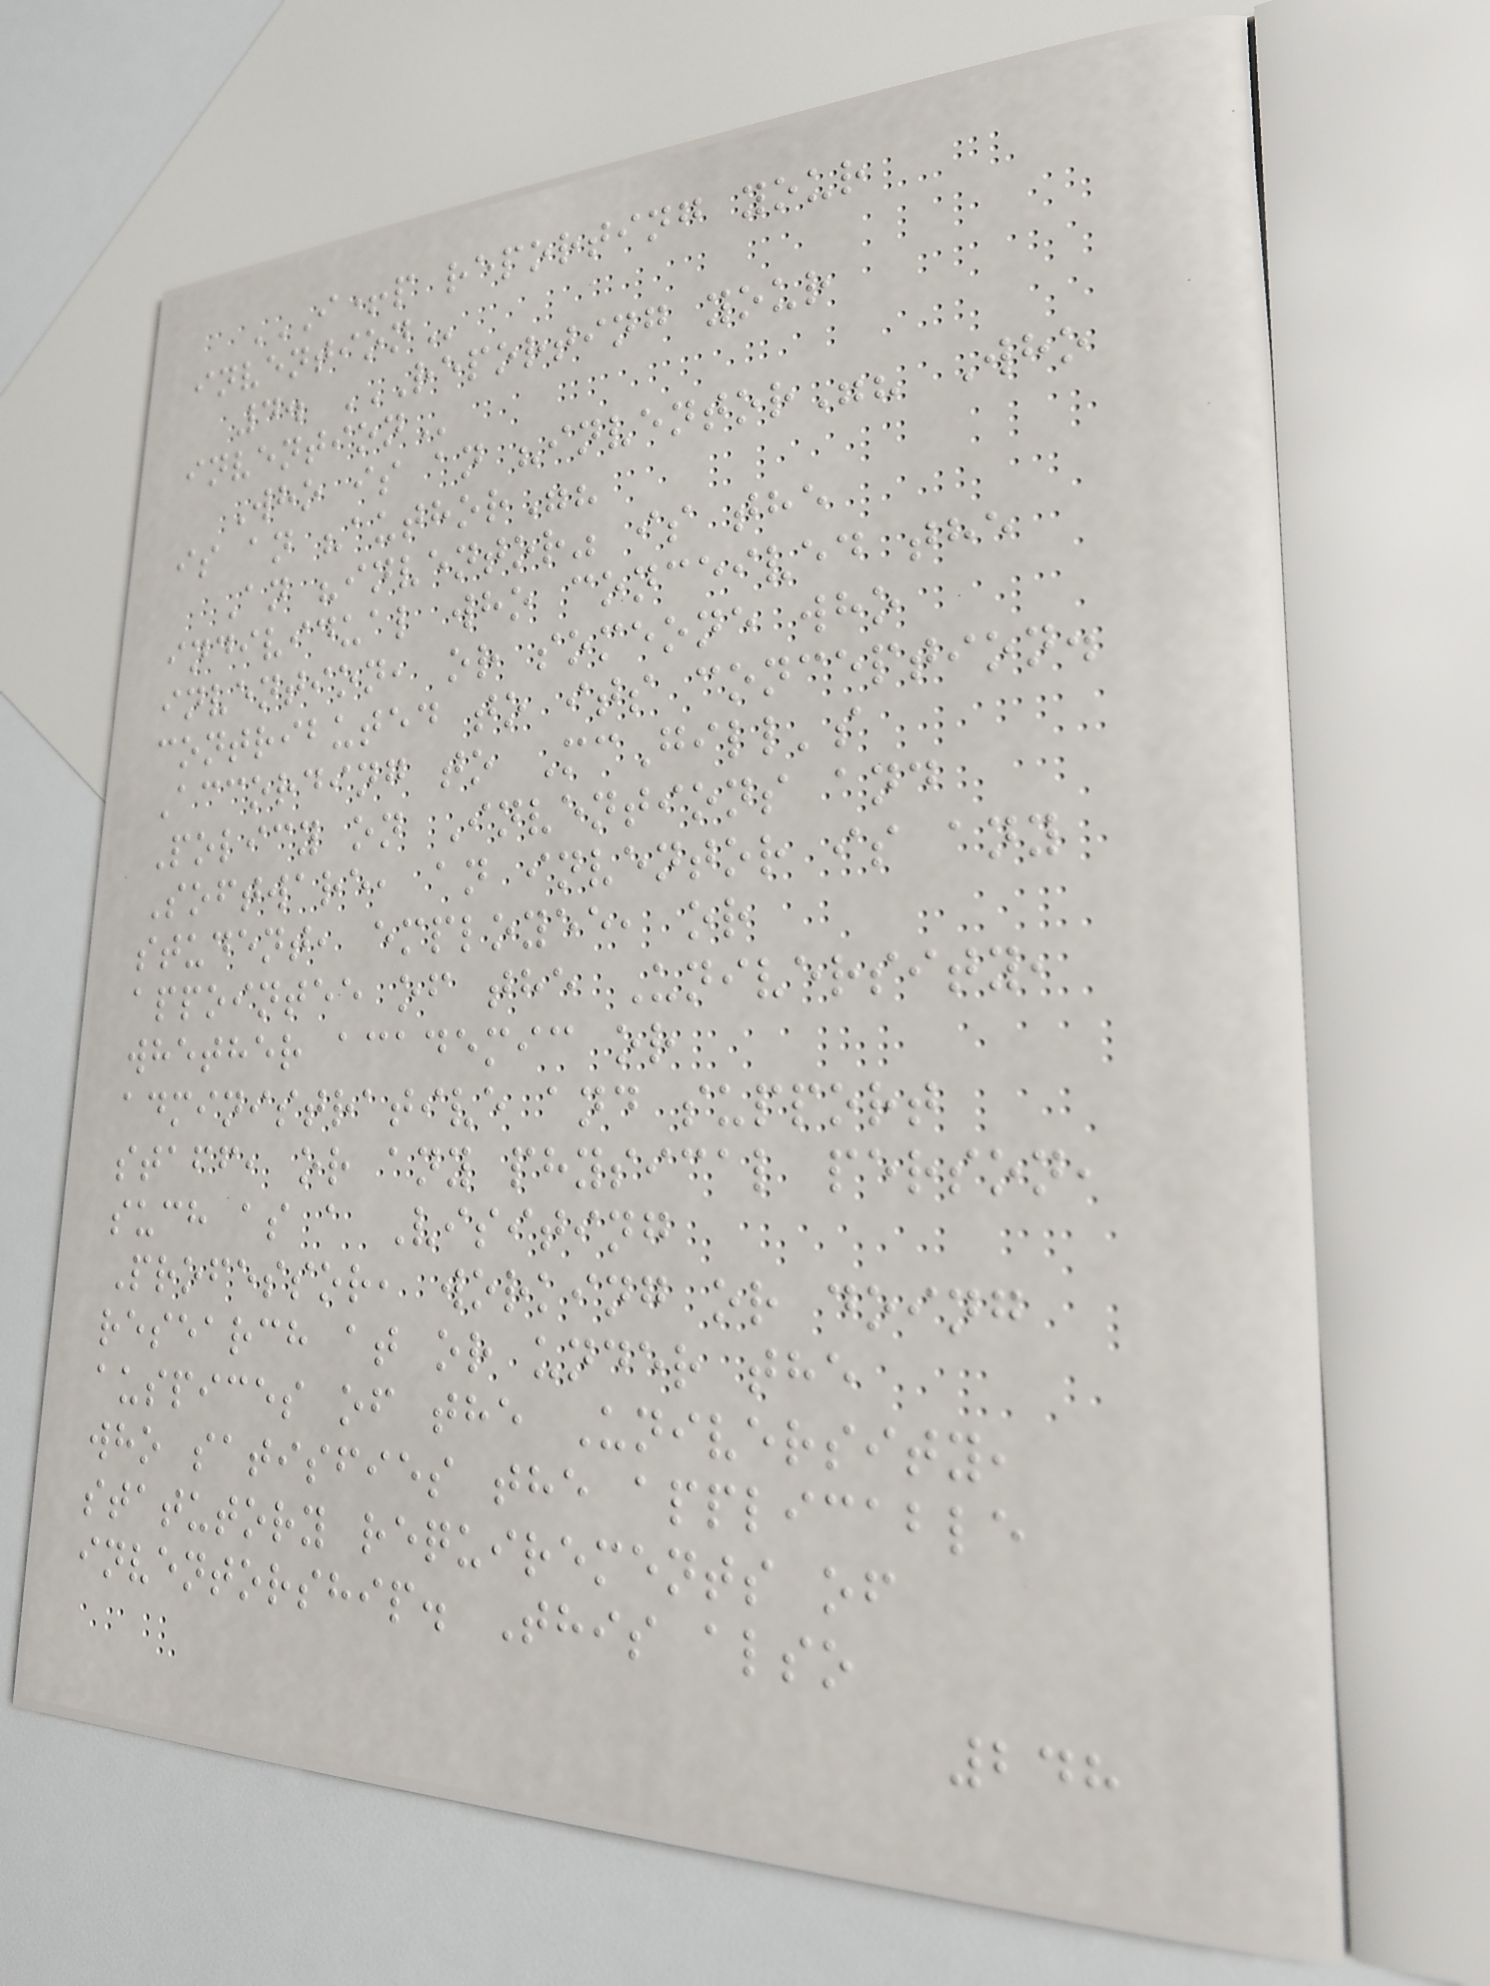I+P REPORTING YOUR
INVENTION
4. REPORTING YOUR
INVENTION
Who is an "inventor"? Who
is an "author"?
An "inventor" is the
individual who conceived the
invention, or someone who
contributed to its conception.
According to McGill's
Policy on Inventions and
Software, an inventor is any
student, employee, or
appointee of the University,
whether academic or
administrative and support
staff, or any physical person,
such as a Visiting
Professor, working or doing
research at or under the
auspices of the University,
who satisfies the applicable
statutory requirements of
inventorship. This also
248
